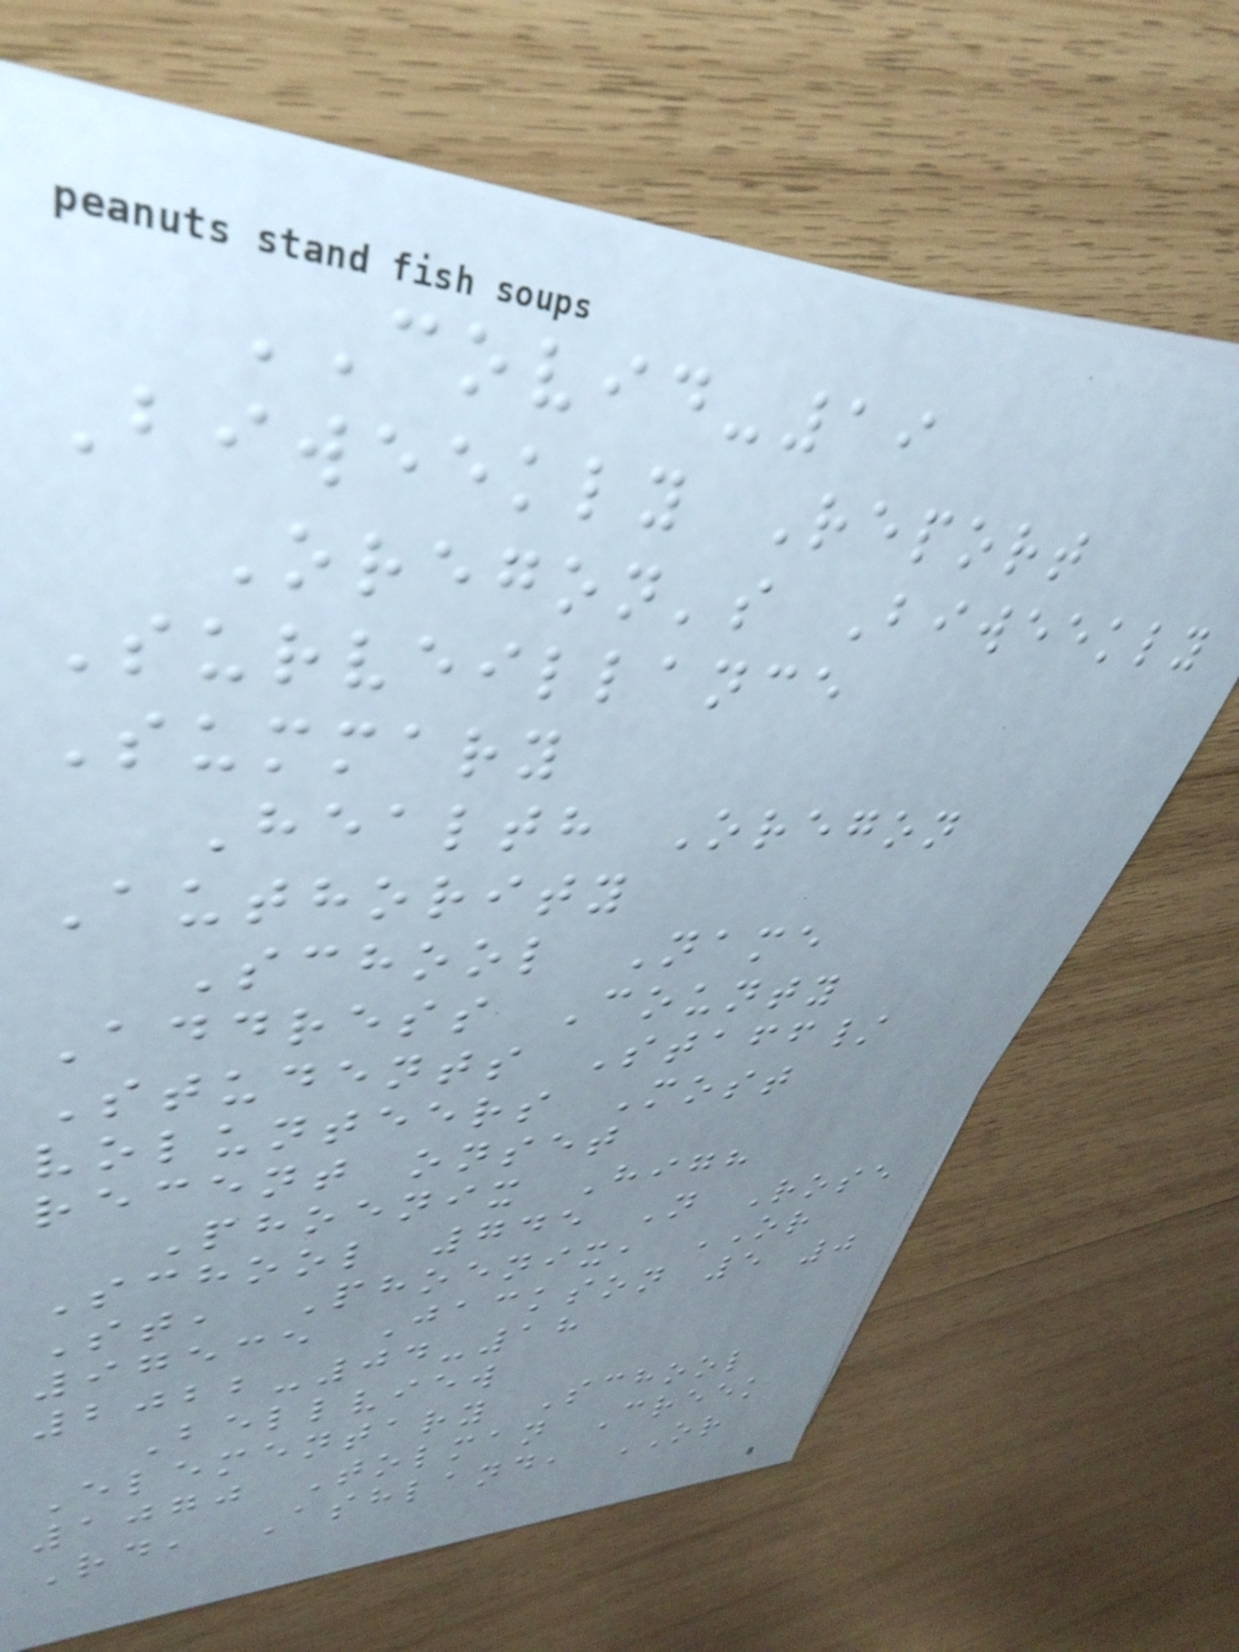COVID-19
Biweekly Report
Oregon's Biweekly
Surveillance
Summary
Health Oregon
Authority
School Name
Address County
Students Staff/
volunteers Most
recent onset
Phoenix High
School 745 N Rose
St, Phoenix, OR
97535 Jackson 5 0
2022-04-18
Bellview
Elementary School
1070 Tolman Creek
Rd, Ashland, OR
